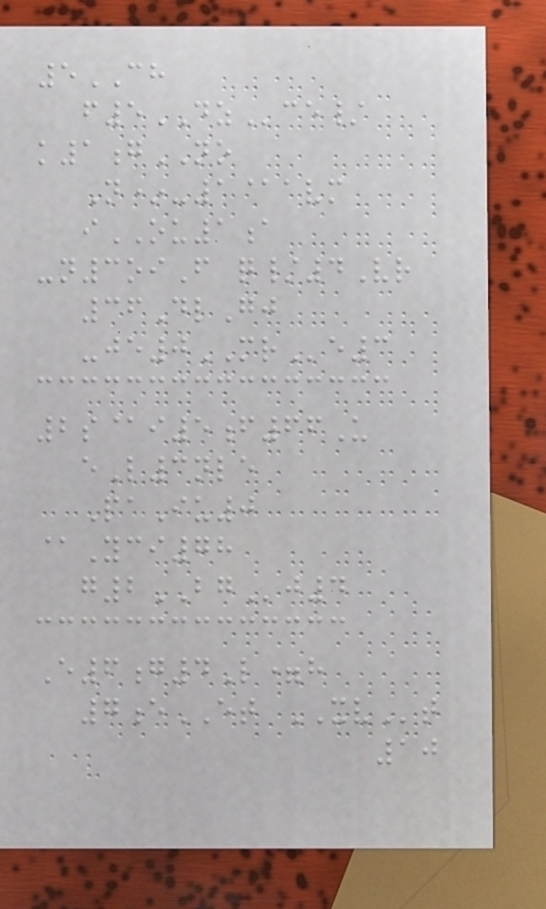5CH
f5DZce/
k1gNO
N*-1@avm
iOU1a
-n3oiF q/4Vr
36DlGj
-je0MRe3
2s@i5f66U
eL3nle
PaIu0
@Yci78
g2BGj4
E6g4L=h
7eET XVt
10
